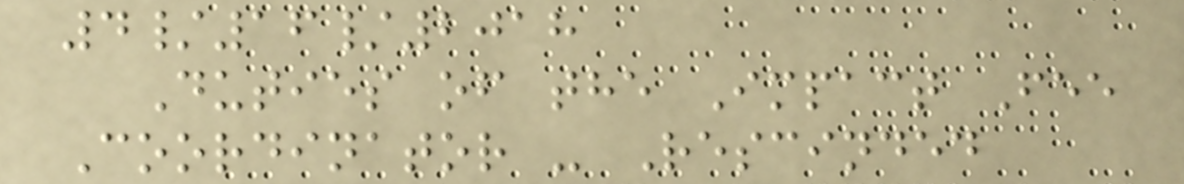4/16/2018
Duties of the Impact Fee
Coordinator - Rescinded
